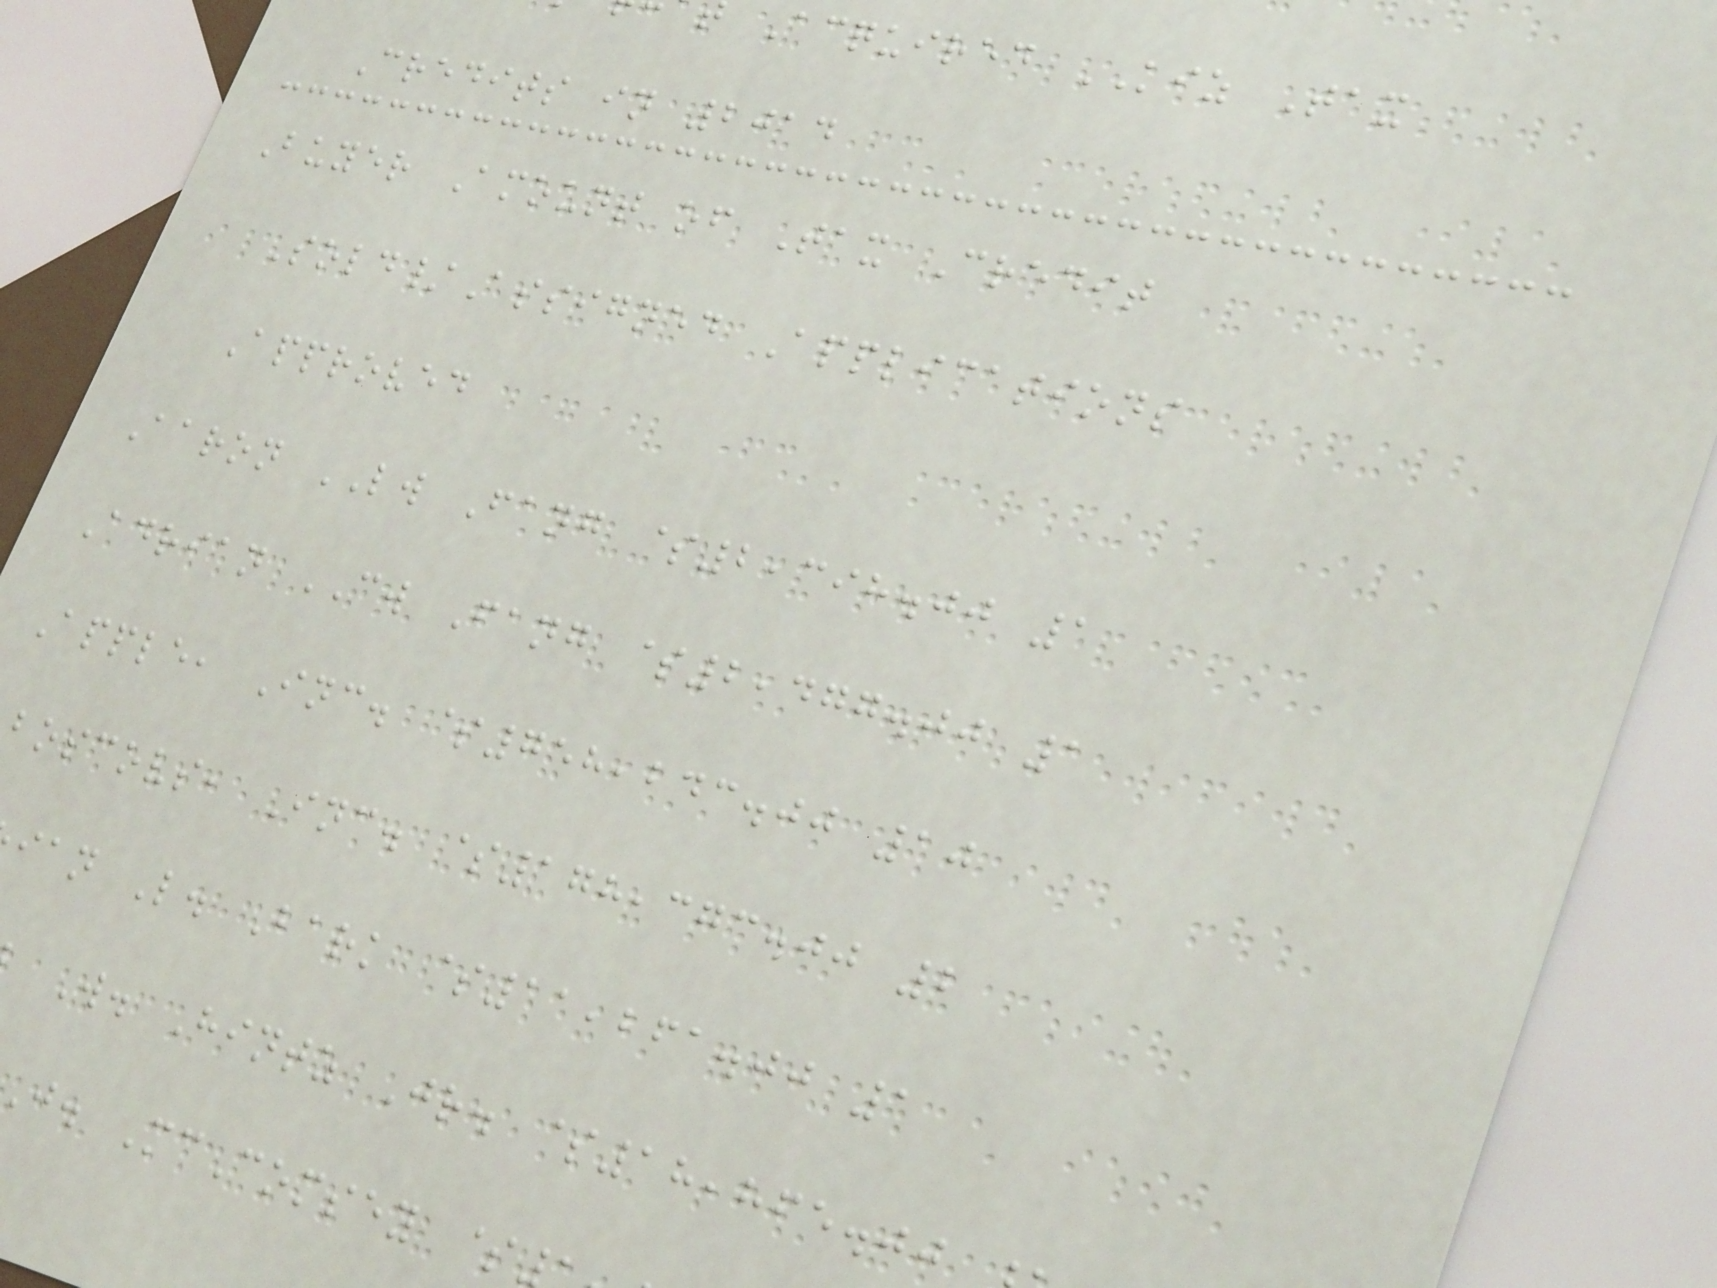Acquired KIZ Tax
Credits in 2014
Buyer Amount of Tax Credit
Sold/Assigned Applications
Approved
Aaron LW Fang $2,398.00 1
Adrian CW Fang $2,477.00 1
Apple, Inc. $758,243.00 10
boscovs, Inc. $178,373.00 2
ian L. Bark $11,261.00 1
W. Hintz Jr. $18,865.00
j. McComsey $
